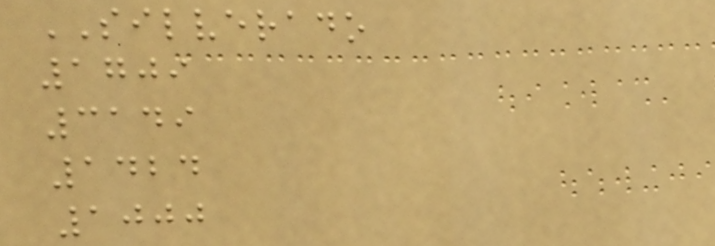SILVERADO
1709
3149
1424
1000
